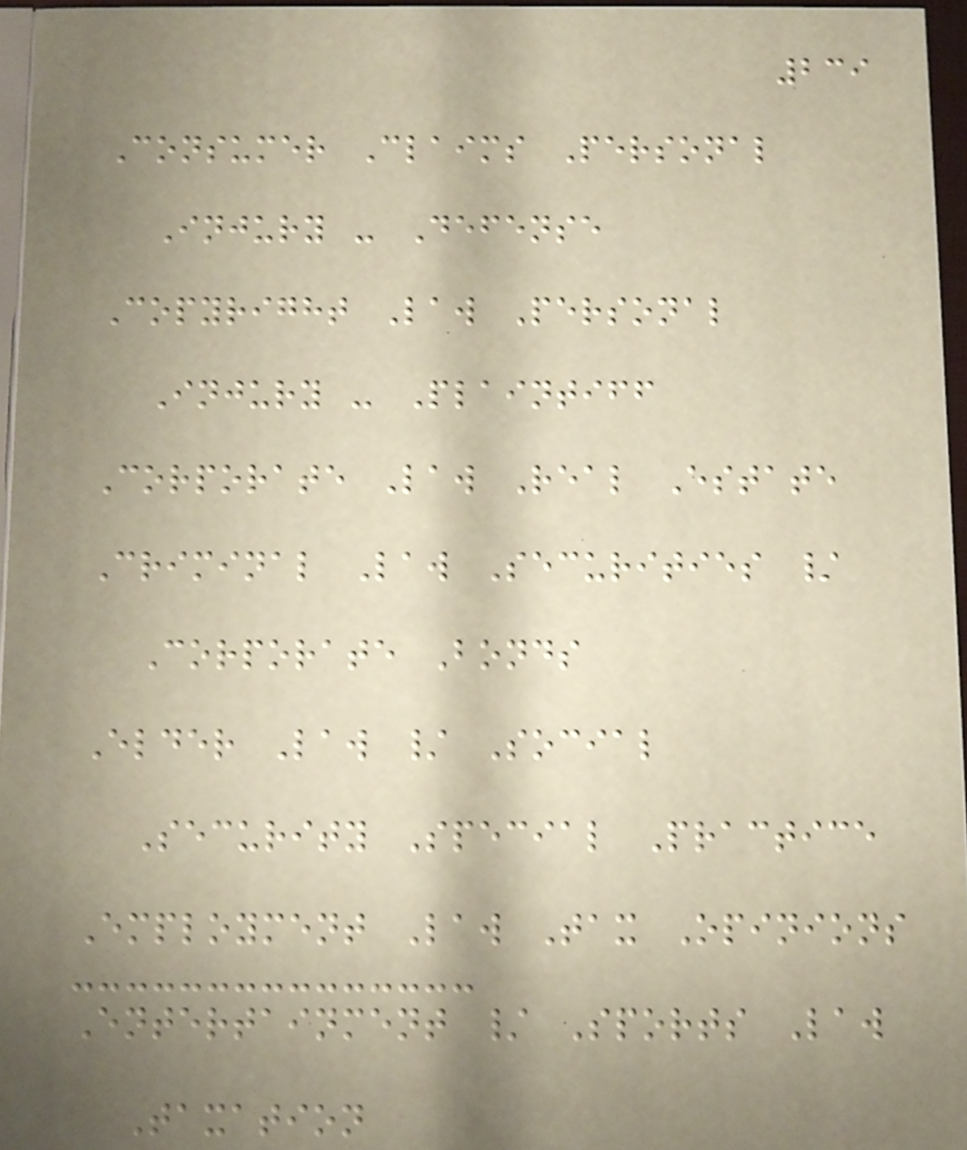239
Consumer Claims Personal
Injury - Defense
Copyright Law Personal
Injury - Plaintiff
Corporate Law Real Estate
Criminal Law Securities /
Corporate Bonds
Elder Law / Social
Security Special Practice
Employment Law Tax Opinions
Entertainment / Sports Law
Taxation
